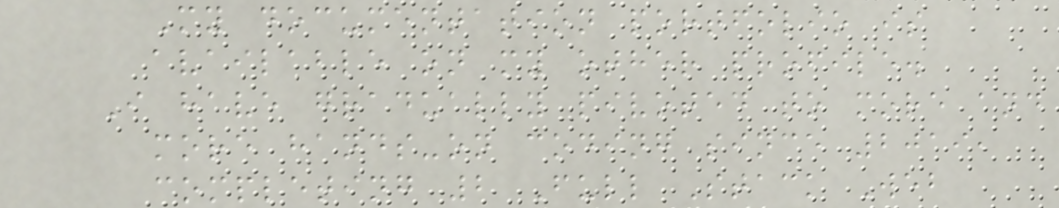My documentation portfolio is
available on my other profile.
I have gradually pivoted to more and
more hands-on coding since 2019,
completing 2 Full Stack Web
